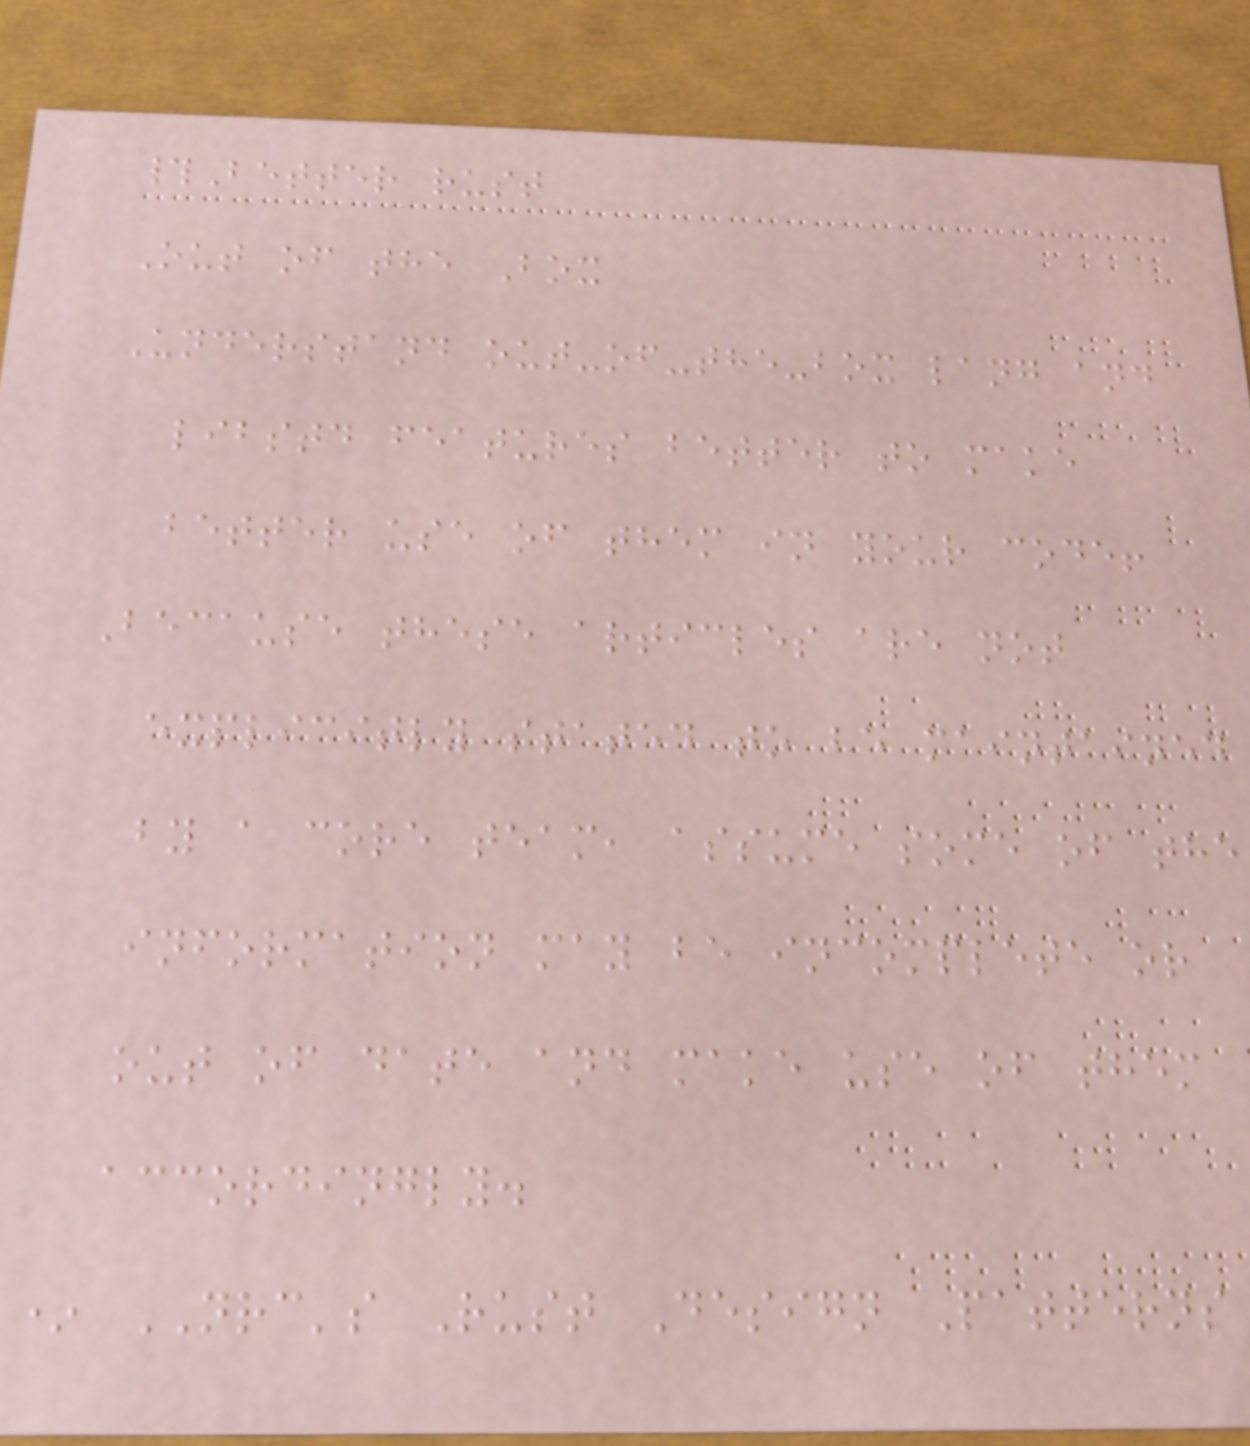#Better rust
Out of the Box
Understand out-of-the-box lang and
libstd features better to make
better use of them in your code!
Because these articles are not
explicitly stated to be maintained
by a core team, assume some of the
information may be incomplete or
out of date and make use of them
accordingly.
* NRC's Rust Design Patterns
